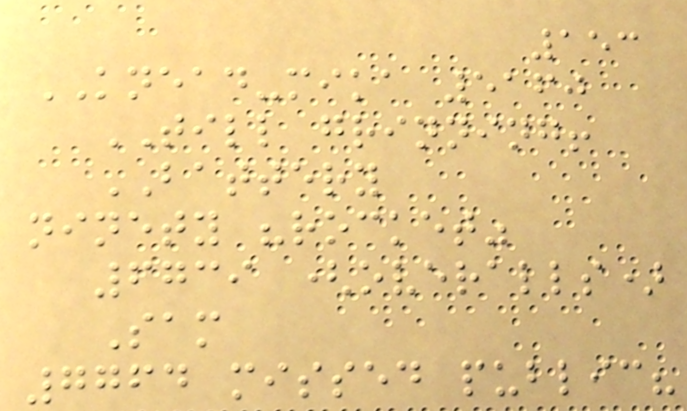153
KNEAD-mika 5160
TILL grinning!
BATTERY
ninety "rocket"
6739 (overalls)
Sam
7764 missed public?
